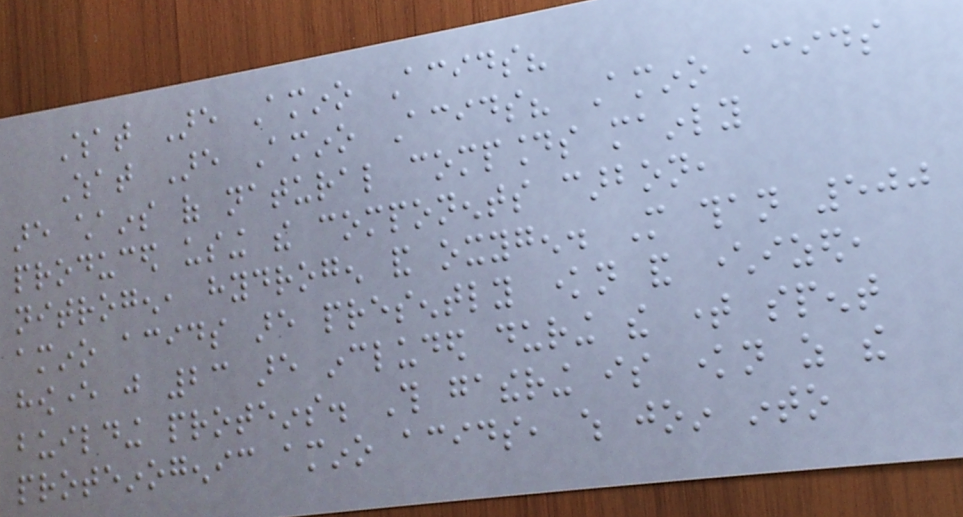What Are Amino Acids?
What Are Amino Acids? Amino acids
are chains of natural compounds mainly
produced using the components carbon,
nitrogen, hydrogen and oxygen. More than 500
amino acids are presently known and characterized,
however just 23 are included during the time spent
building proteins. This gathering is known as the
proteinogenic amino acids, which join into
